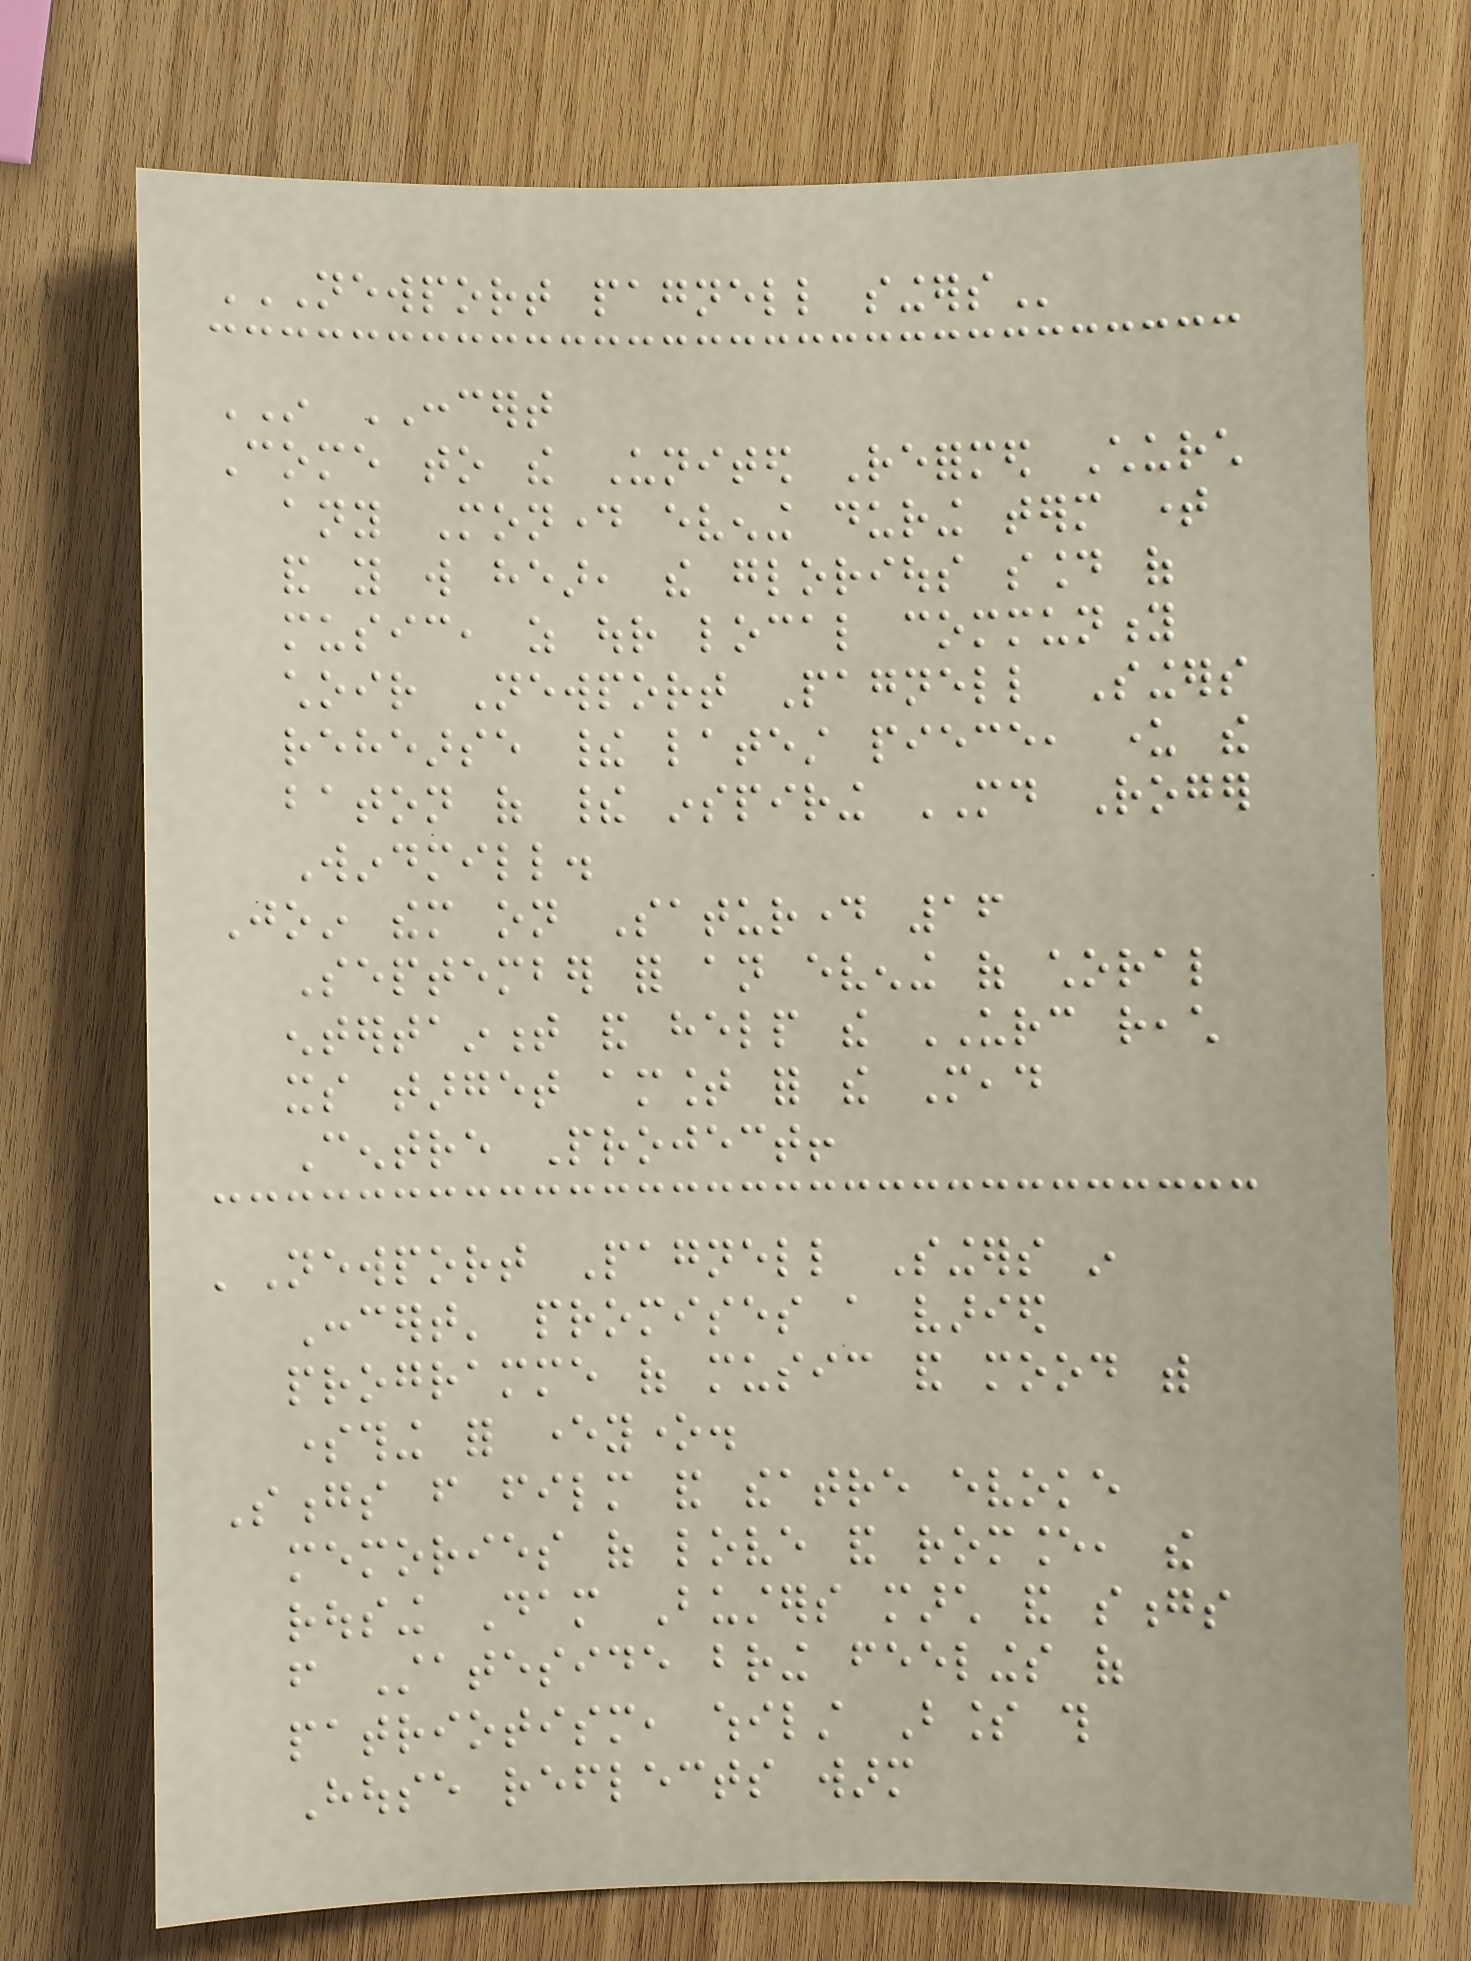NEWPORT PAGNELL SINGERS
IN CONCERT
Come to the United Reformed Church
any Monday evening during term time
and you will hear, the glorious sound of
music, as our local community
choir Newport Pagnell Singers
rehearse their latest piece, under the
baton of their inspiring MD Roger
Windmill.
Join them on Saturday 16
September for an evening of choral
entertainment and help the URC reach
its target amount for the Mead
Centre Project!
'Newport Pagnell Singers in
Concert' promises a varied
programme of music and mood with
something for everyone.
Songs from film and theatre evoke
memories of love and romance, the
rousing Dam Busters march and songs
from Stateside bring feelings of
patriotism, whilst Bless this
House reflects warm
